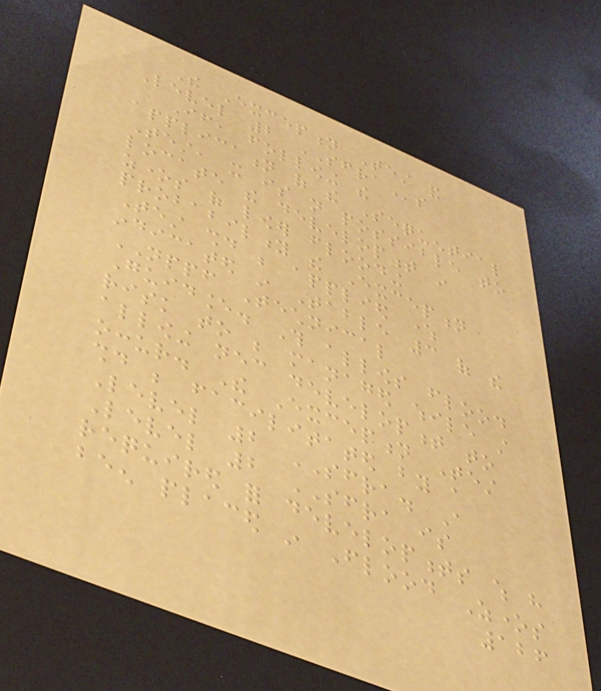The Exception Test and
Level 2 SFRAs
If, following the
application of the Sequential
Test, it is not possible to
locate the development in
zones of lower flooding
probability the Exception
Test should be applied where
indicated in Table 3 of the
NPPF Technical
Guidance. This allows flood
risk to be managed while still
allowing necessary development to
occur. The Exception Test
should be facilitated by a
Level 2 SFRA. A
Level 2 SFRA is
required for developments which have
been placed in Flood Zones
126
